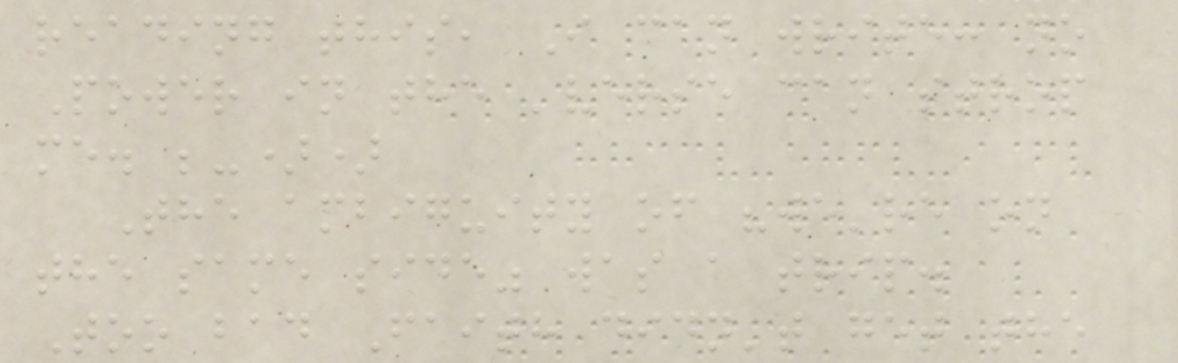reading this, I can write: no
Power in the 'verse can strop
me. ;-))
The ambiguity of "we're on
the same side" was a trip.
Too bad Faith didn't get the
